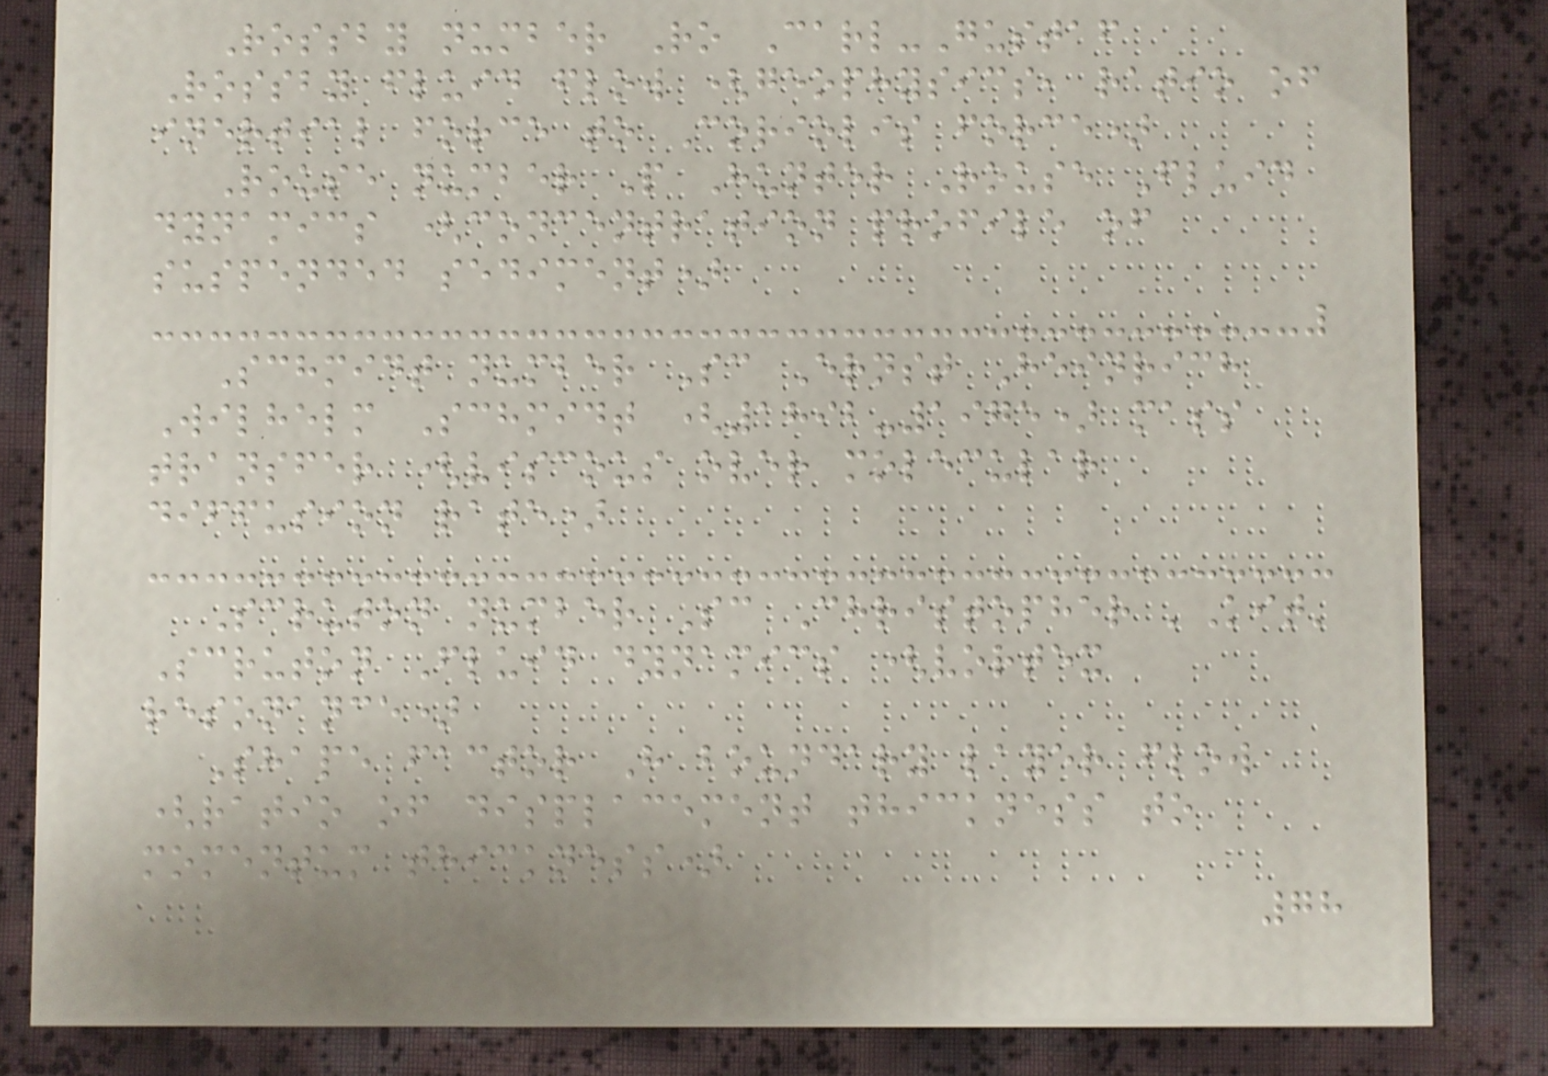Rossby number Ro Carl-Gustaf
Rossby fluid flow (geophysics, ratio of
inertial force to Coriolis force)
Rouse number P Hunter Rouse Fluid
dynamics (concentration profile of
suspended sediment)
Schmidt number Sc Ernst Heinrich
Wilhelm Schmidt (1892-1975) mass
transfer (viscous over molecular
diffusion rate)
Scruton number Sc Christopher 'Kit'
Scruton Fluid dynamics (vortex
resonance)
Shape factor H boundary layer flow
(ratio of displacement thickness to
momentum thickness)
78
